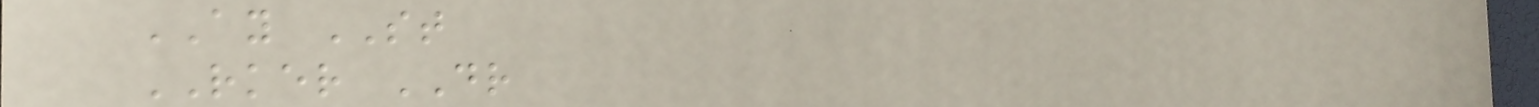AY ST
RKER DR
